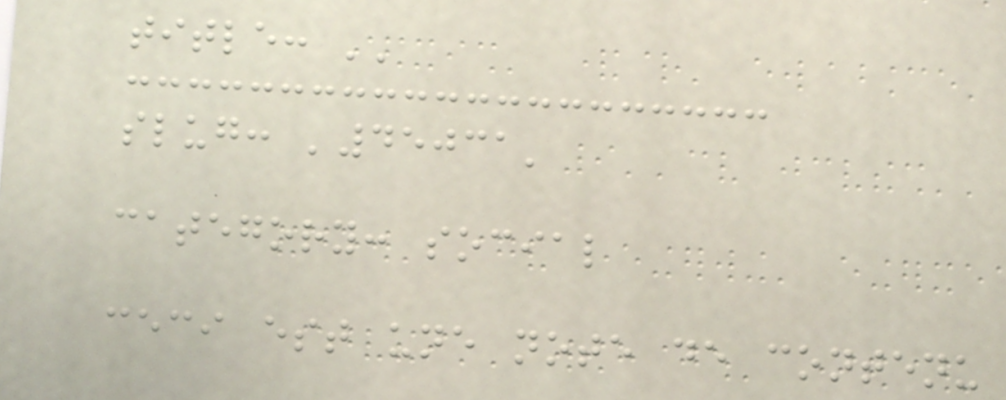title: ''
slug: '45031'
category: social
ceci est une note de contenu
